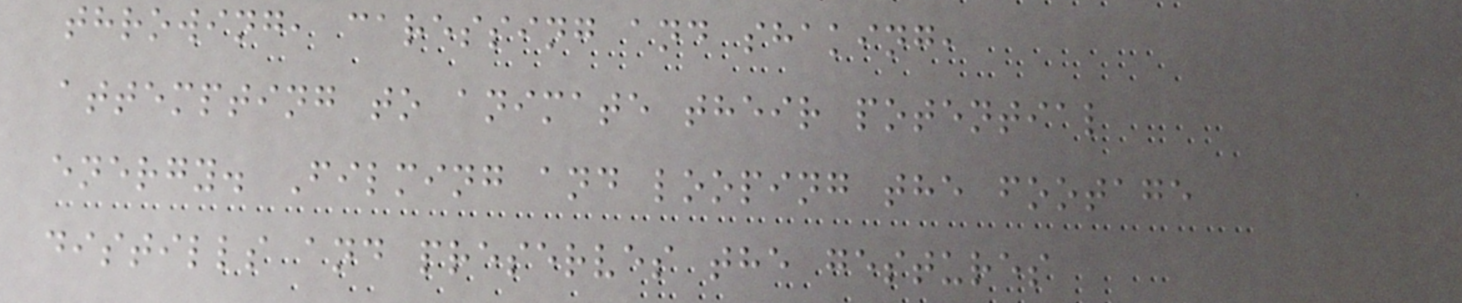throwing, caressing and shaking,
attempting to animate their potential
energy. Filming and looping the footage
distills and preserves the gestures
